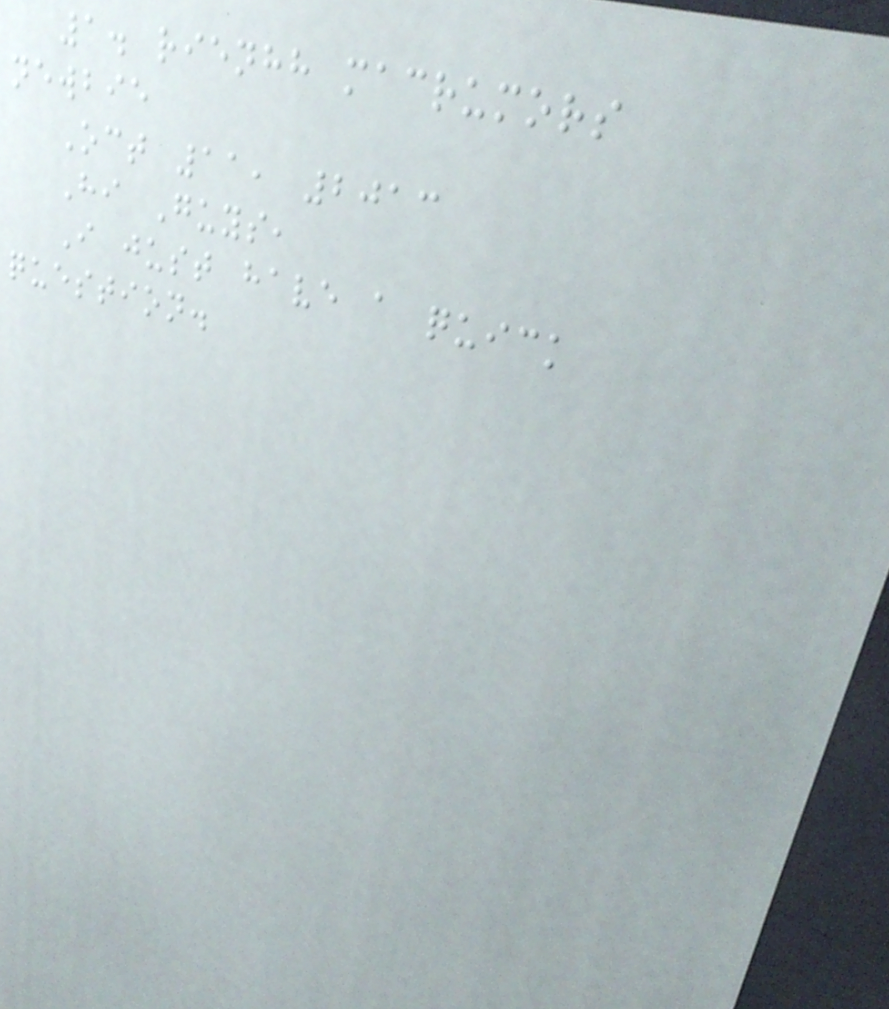1. rienhh macrumors
newbie
Oct 11, 2013
Hi Guys,
I just have a quick
question.
